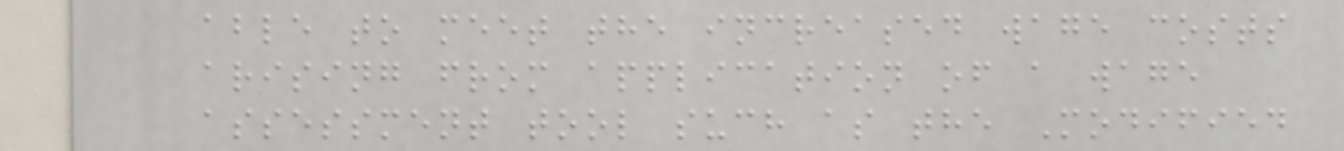able to meet the increased wage costs
arising from application of a wage
assessment tool such as the Modified
